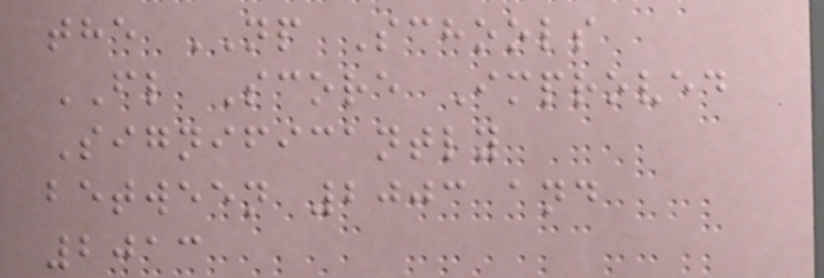the NP Schools
FL Score Improved
Significantly
between 2003 and
2013
